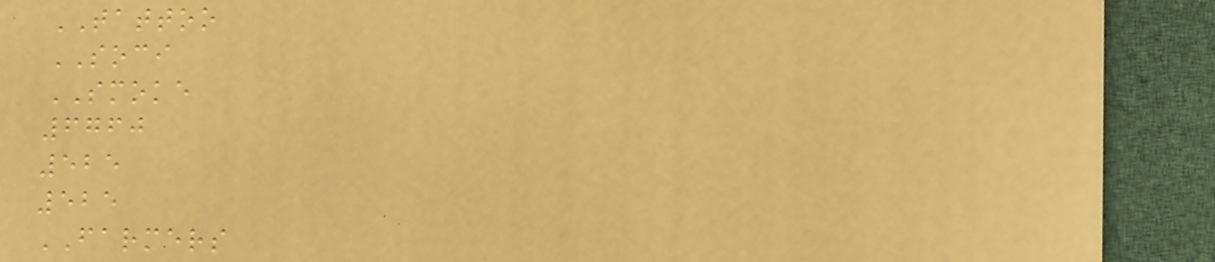TATTOO
SOCI
SMOKE
6760
525
525
FARMERS
